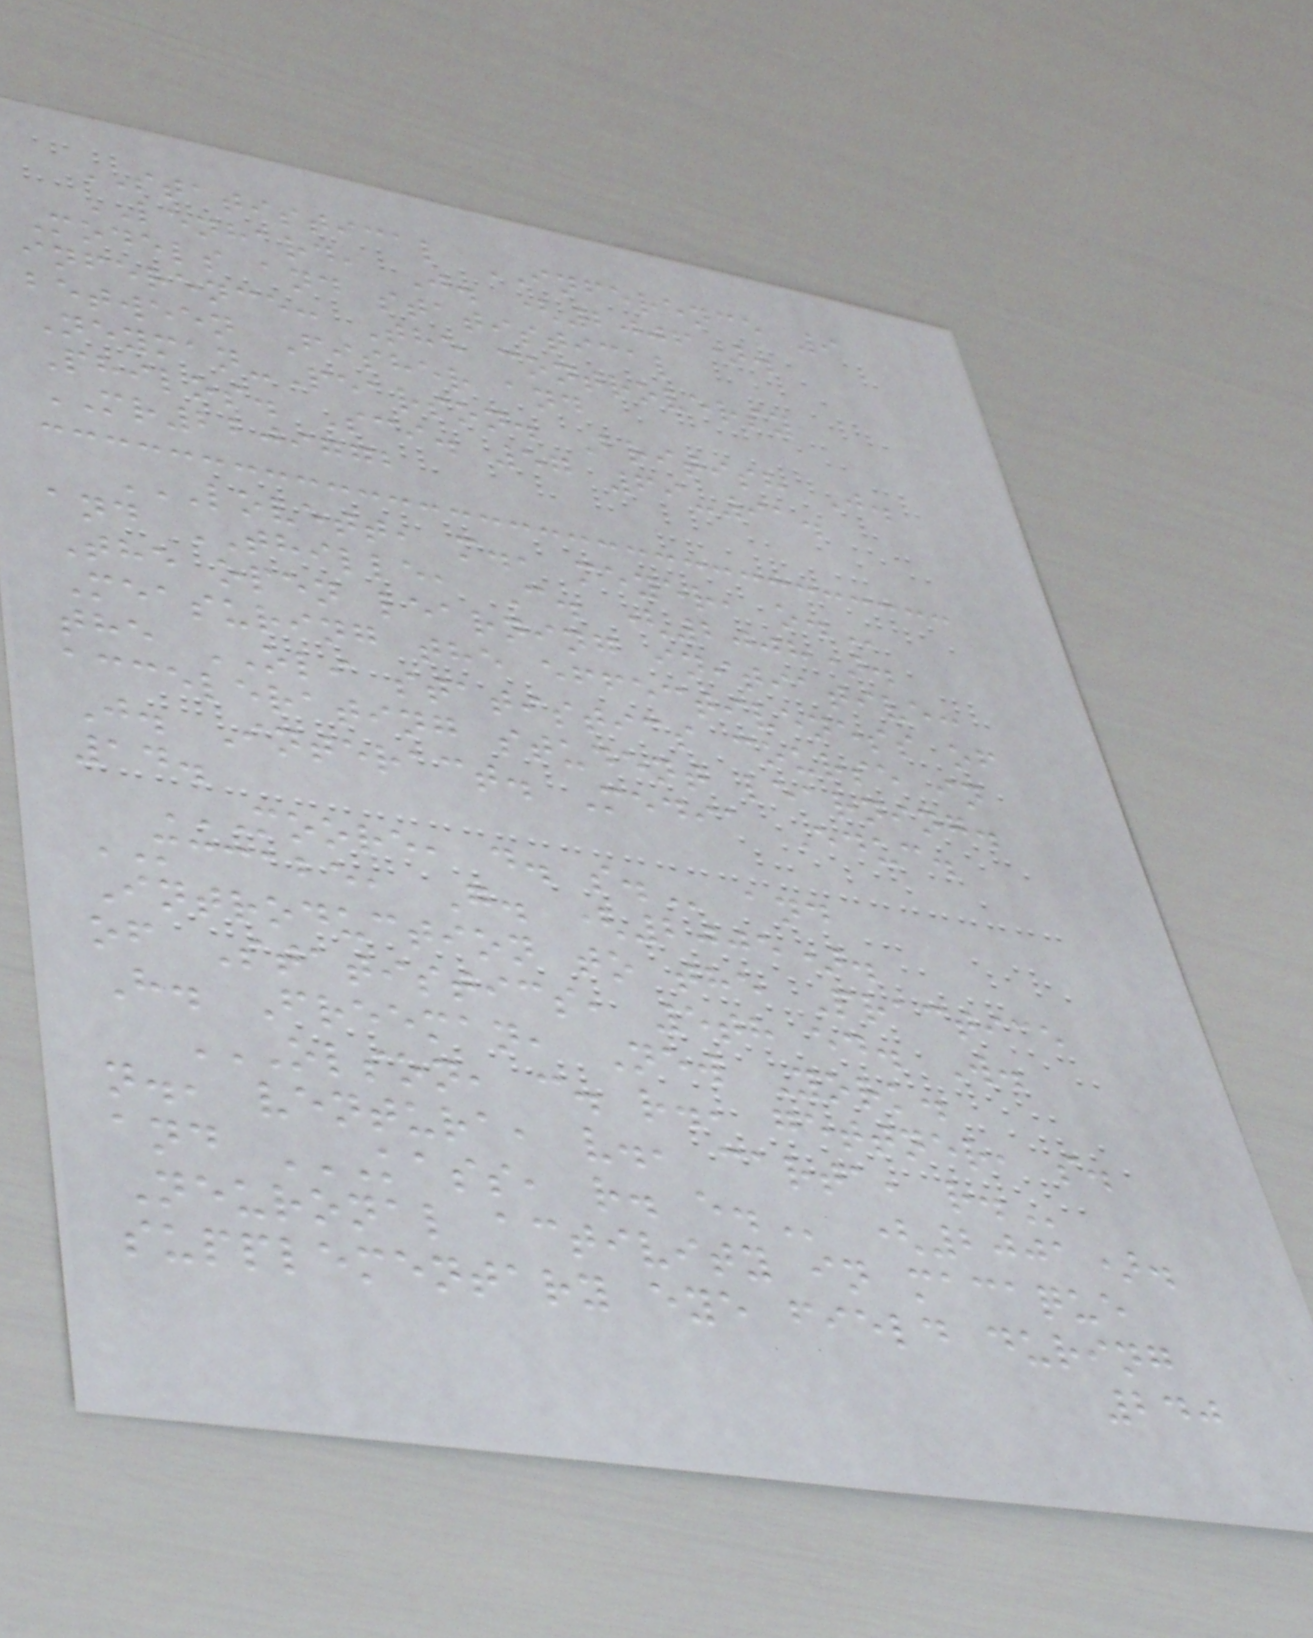STATISTICAL INFERENCE 9
LENHARD, J. (2006).
Models and statistical
inference: The controversy
between Fisher and
Neyman-Pearson. British J.
Philos. Sci. 57 69-91.
MR2209772
LOVETT, M., MEYER, O.
and THILLE, C. (2008).
The open learning initiative:
Measuring the effectiveness of
the OLI statistics course in
accelerating student learning.
J. Interact. Media Educ.
14.
MOORE, D. S. and
MCCABE, G. (2005).
Introduction to the Practice
of Statistics, 5th ed. W.
H. Freeman, New York.
OLSON, C. R., GETTNER, S.
N., VENTURA, V., CARTA, R.
and KASS, R. E. (2001).
Neuronal activity in macaque
supplementary eye field during
240
